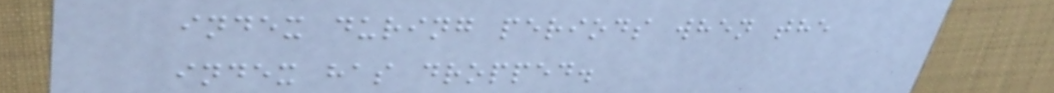index during periods when the
index has dropped.
